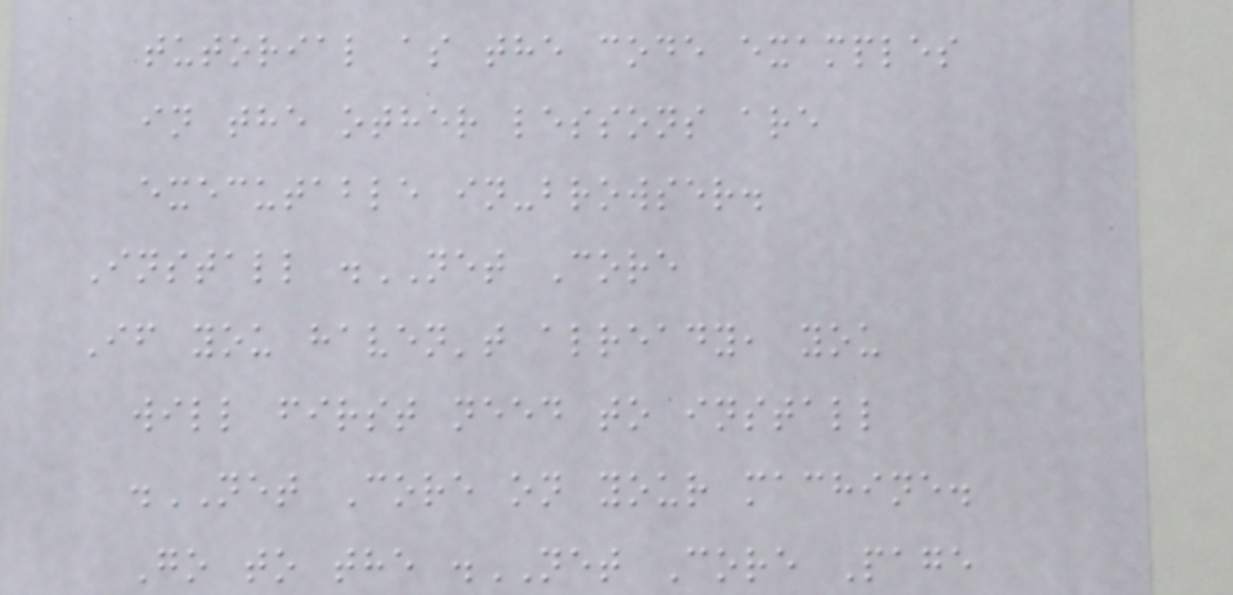tutorial as the code examples
in the other lessons are
executable in-browser.
Install .NET Core
If you haven't already, you
will first need to install
.NET Core on your machine.
Go to the .NET Core Page
